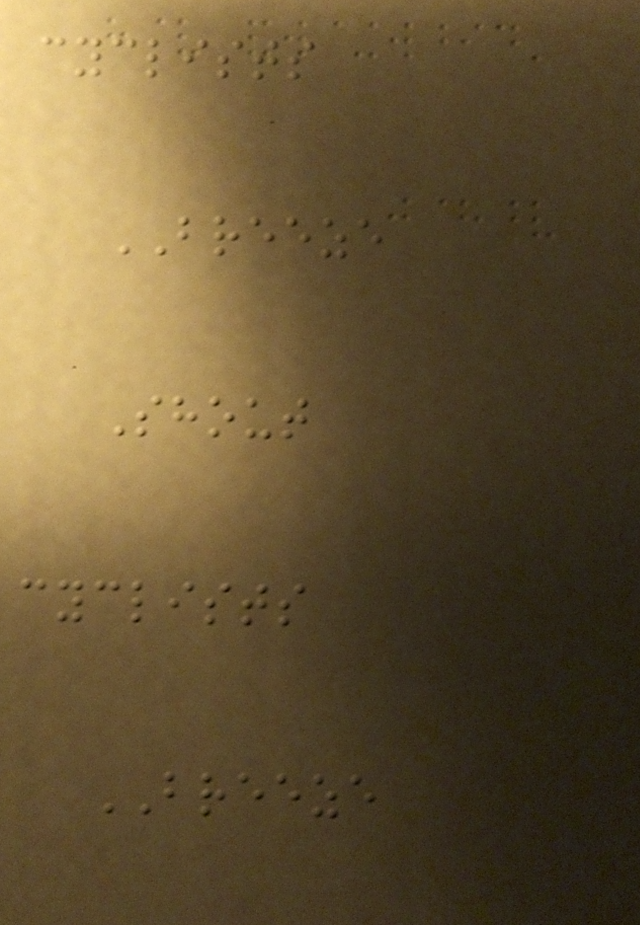cyclists
BREEZE
Shout
cyclists
BREEZE
